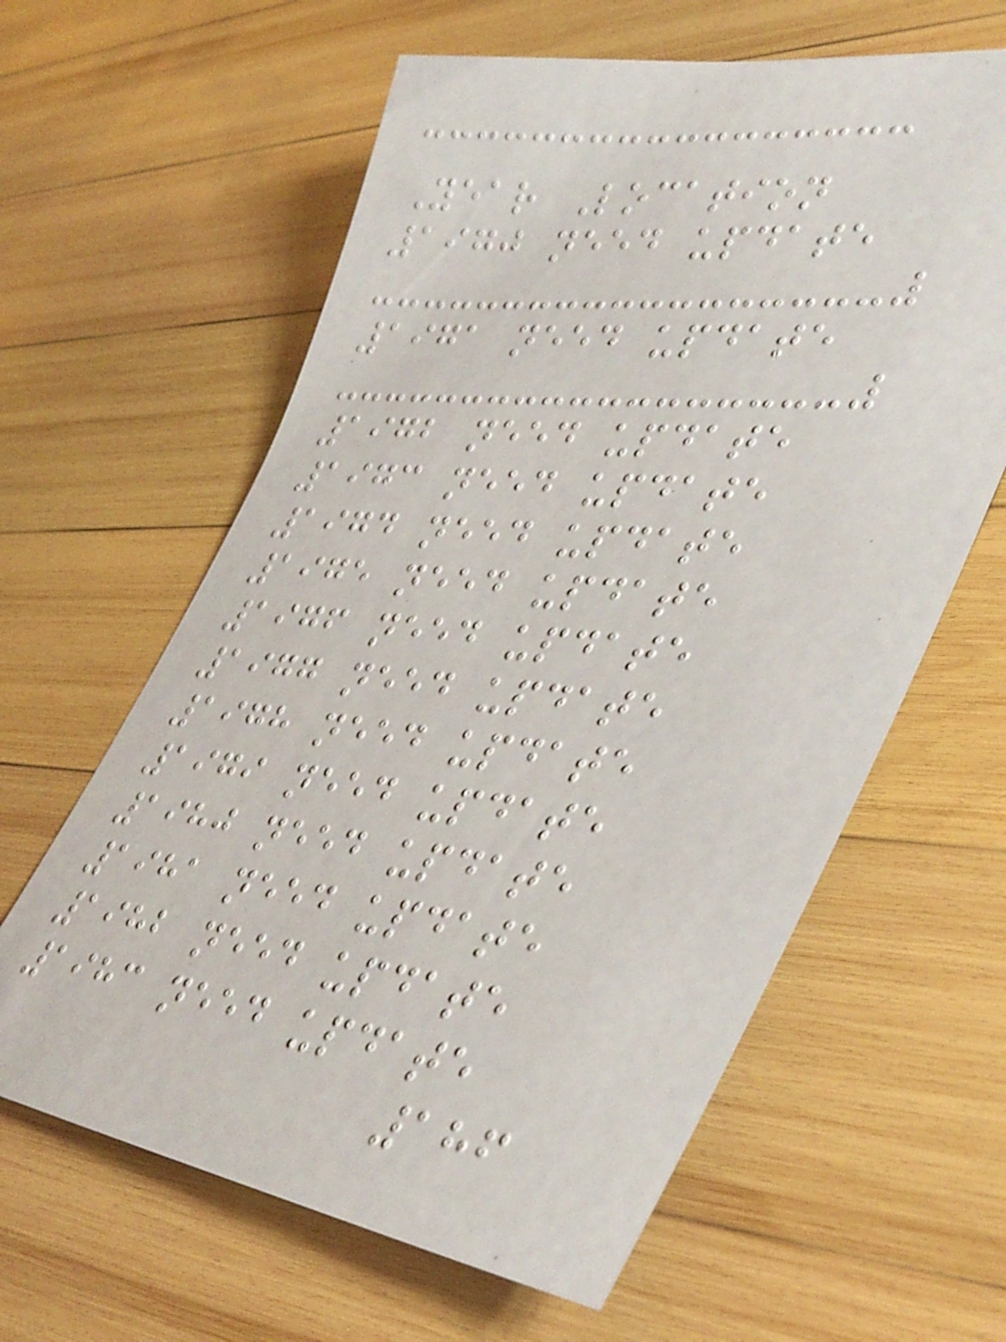Year Location
1970 need update
1971 need update
1972 need update
1973 need update
1974 need update
1975 need update
1976 need update
1977 need update
1978 need update
1979 need update
1980 need update
1981 need update
1982 need update
1983 need update
186
